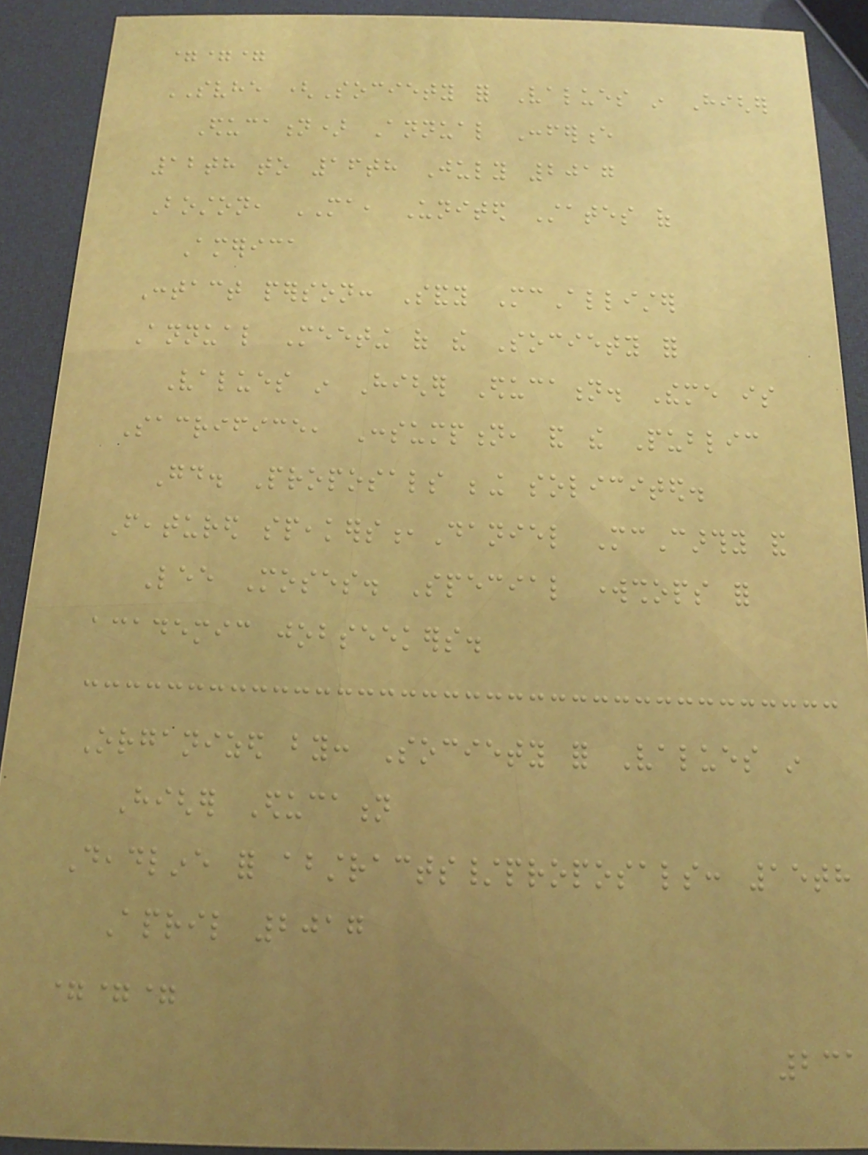===
SVHE (Society for Values in Higher
Education) Annual Conference
12th to 16th July 2017
Boston, MA, United States of
America
Contact person: Sandy McAllister
Annual Meeting of the Society for
Values in Higher Education. Theme is
Sacrifice, Consumption, and the Public
Good. Proposals being solicited.
Featured speakers,Daniel McCarthy and
Lee Moses. Special workshops for
academic jobseekers.
Organized by: Society for Values in
Higher Education
Deadline for abstracts/proposals: 15th
April 2017
===
231
